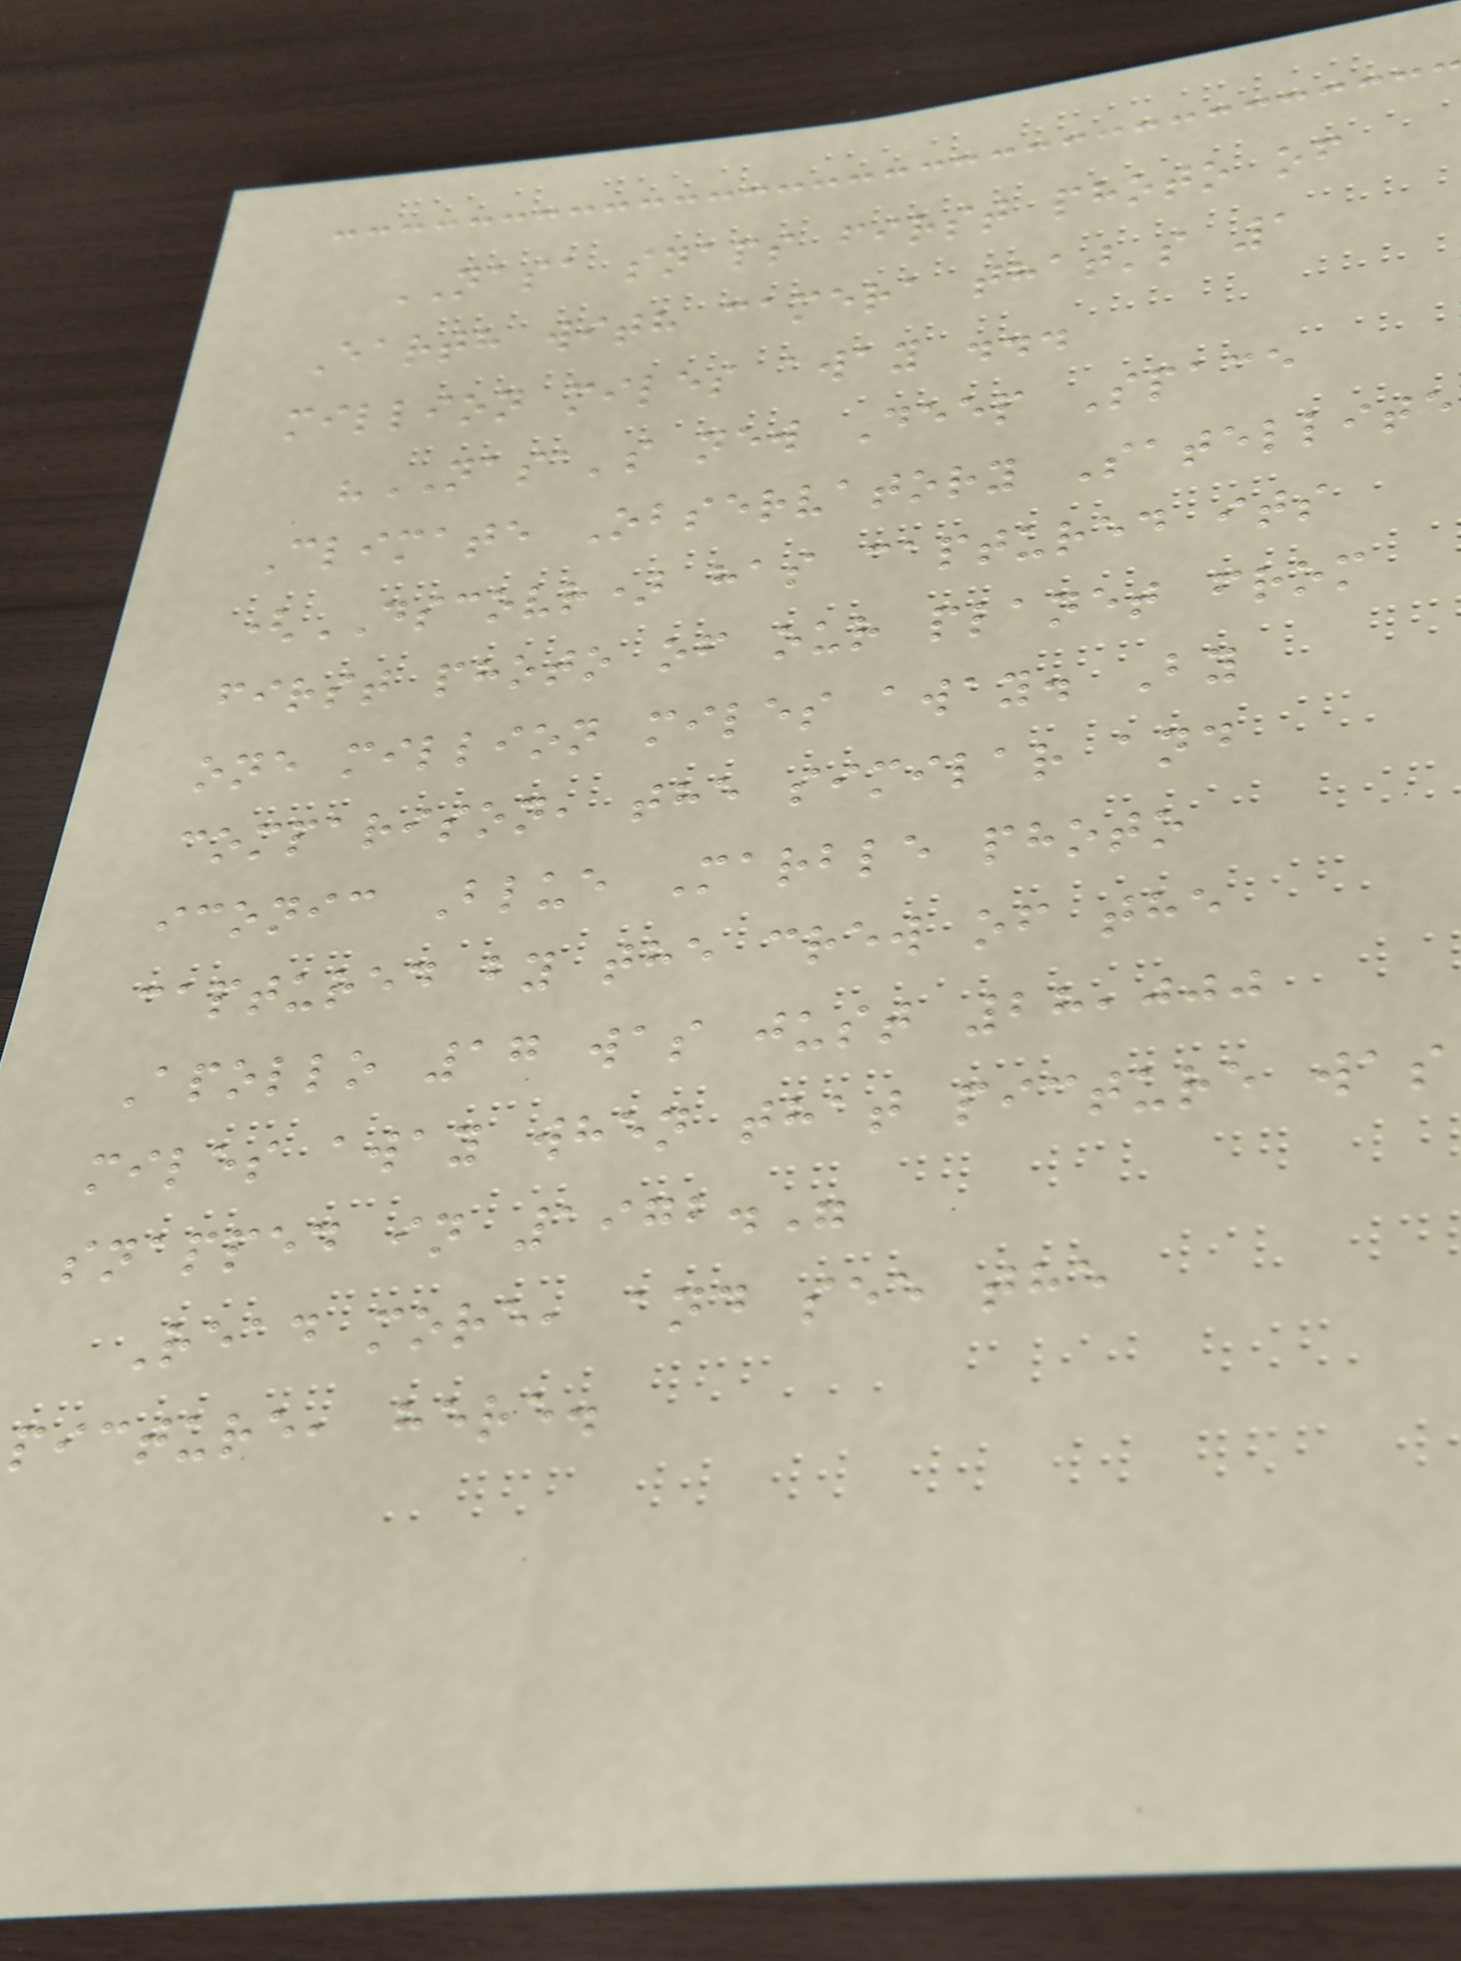NASA snaps first photo of
Earth with camera that's 1
million miles away ...
"NASA's new Deep Space
Climate Observatory Satellite
(DSCOVR) has captured its
first photo of our planet from
one million miles away. By
comparison, the similar and
iconic Blue Marble photo
captured by the crew of the
Apollo 17 was just 28,000
miles away when that picture was
snapped in 1972."
Read more, and see the
picture, here.
